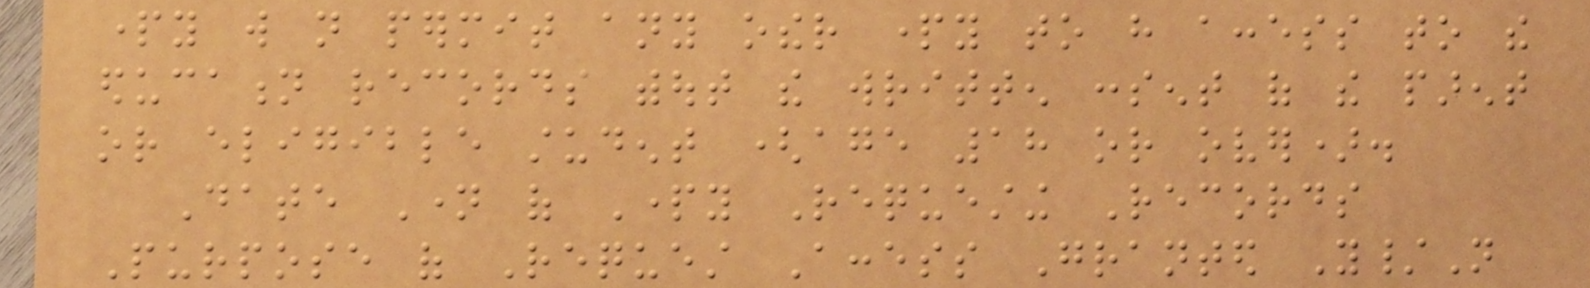party will not permit any other party to have access to the
education records without the written consent of the parent
or eligible student (age 18 or over).
Date Name of Party Requesting Records
Purpose of Request Access Granted Y/N
